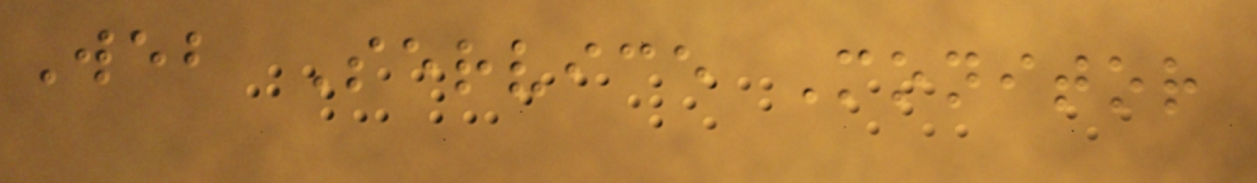Web Service Monitor
